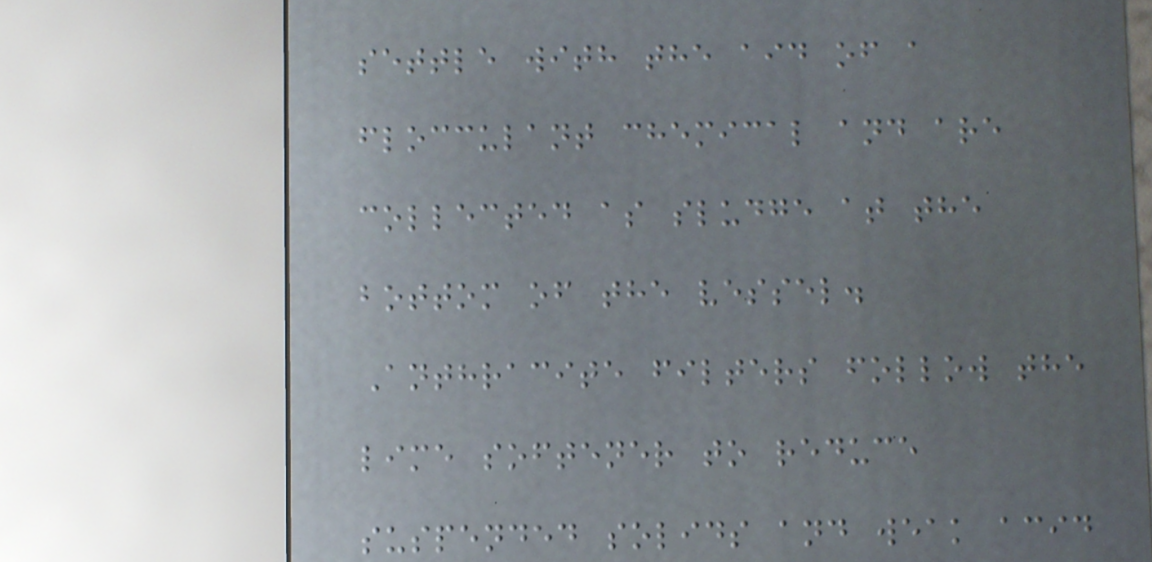settle with the aid of a
flocculant chemical and are
collected as sludge at the
bottom of the vessel.
Anthracite filters follow the
lime softener to reduce
suspended solids and weak acid
